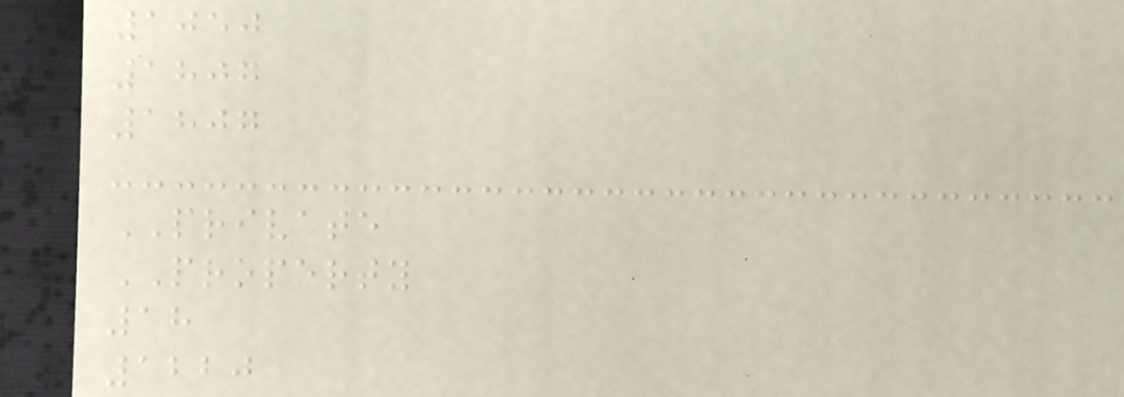1050
1807
1807
PRIVATE
PROPERTY
18
1220
